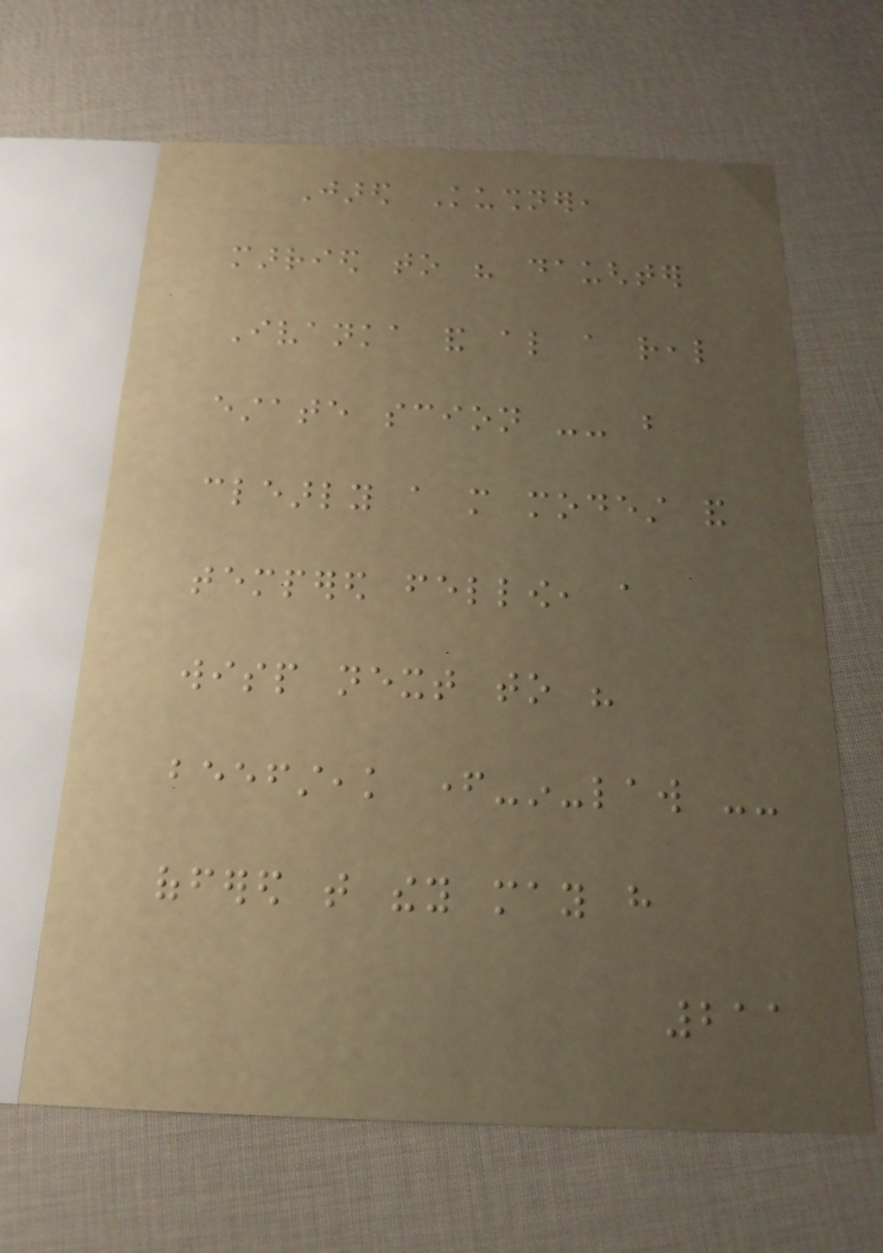Jared Kushner,
married to his daughter
Ivanka and also a real
estate scion -- but
clearly a more modest and
tempered fellow, a
wisp next to his
beefsteak father-in-law --
offered that they may have
211
